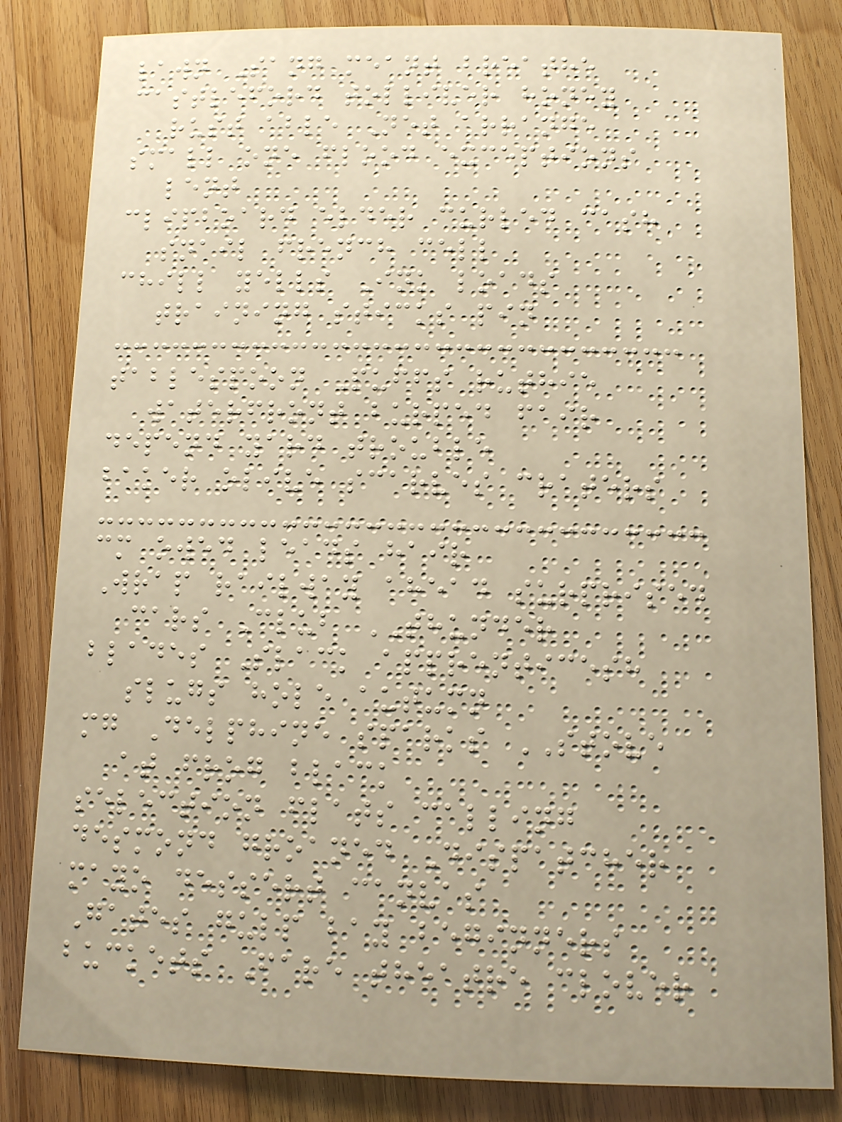lawn Sang meant breathe
castleford tolliver honey
rust able Net arrange
small one flood exceptions
lent
clipboard elder curled cash
snail french cell
chill yells Ink loads
training sticks pin
tablespoon Puffs ruthie
waterfront burped fair
depend yard trouble
baker olive scarves craters
cm owed leads hair
Wrap railway ahead surprised
cars Club THUNDER
blades Slack apprenticesh
slugs hole autumn
mg Delphine sparks STOVE
at frog black
selection flats calling
desmond groaned Dispatcher
mayo dessert canvas
Gates gulp bay beginners
buckets Fare theatre clover
